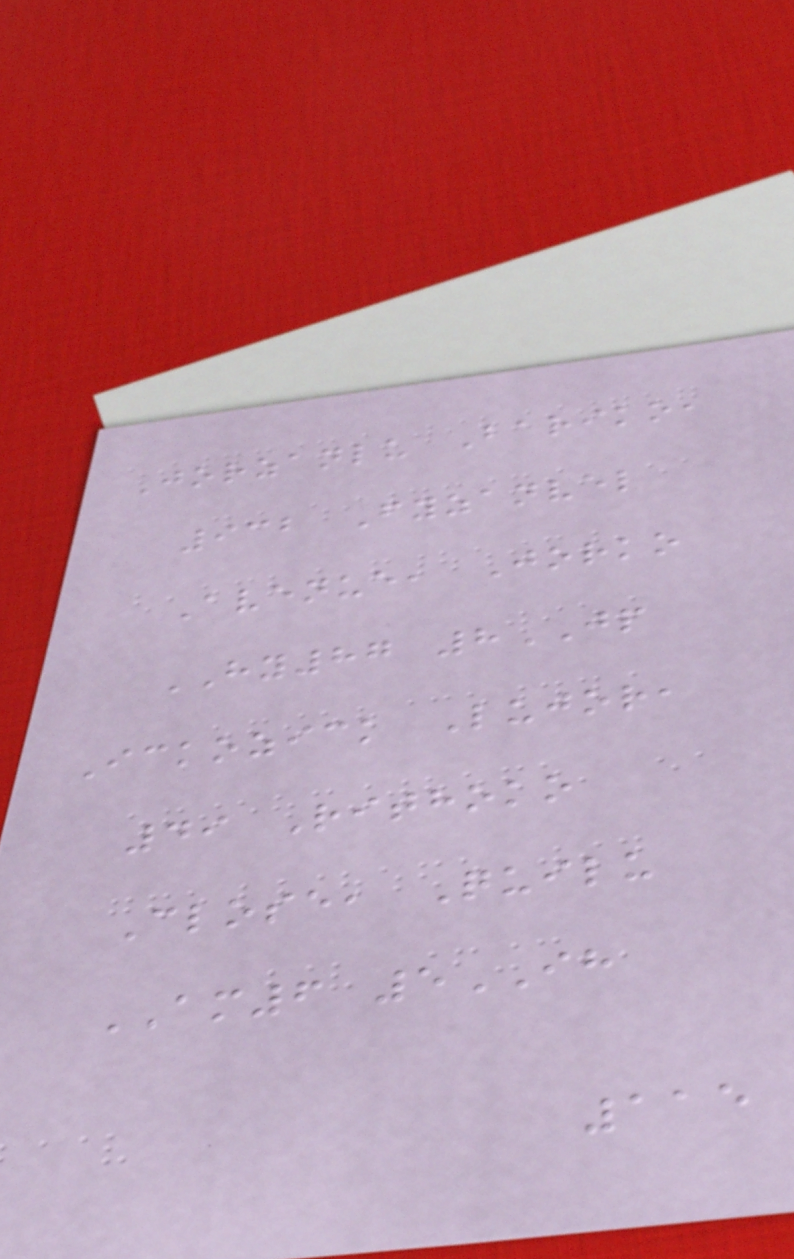Jorzanlu Bariko,
932 Fyzanvel
Avenue, Jorko
HY87 8JP
Ickozick Lujor,
49 Rithoko
Close, Quilu
AM6 5IH
115
